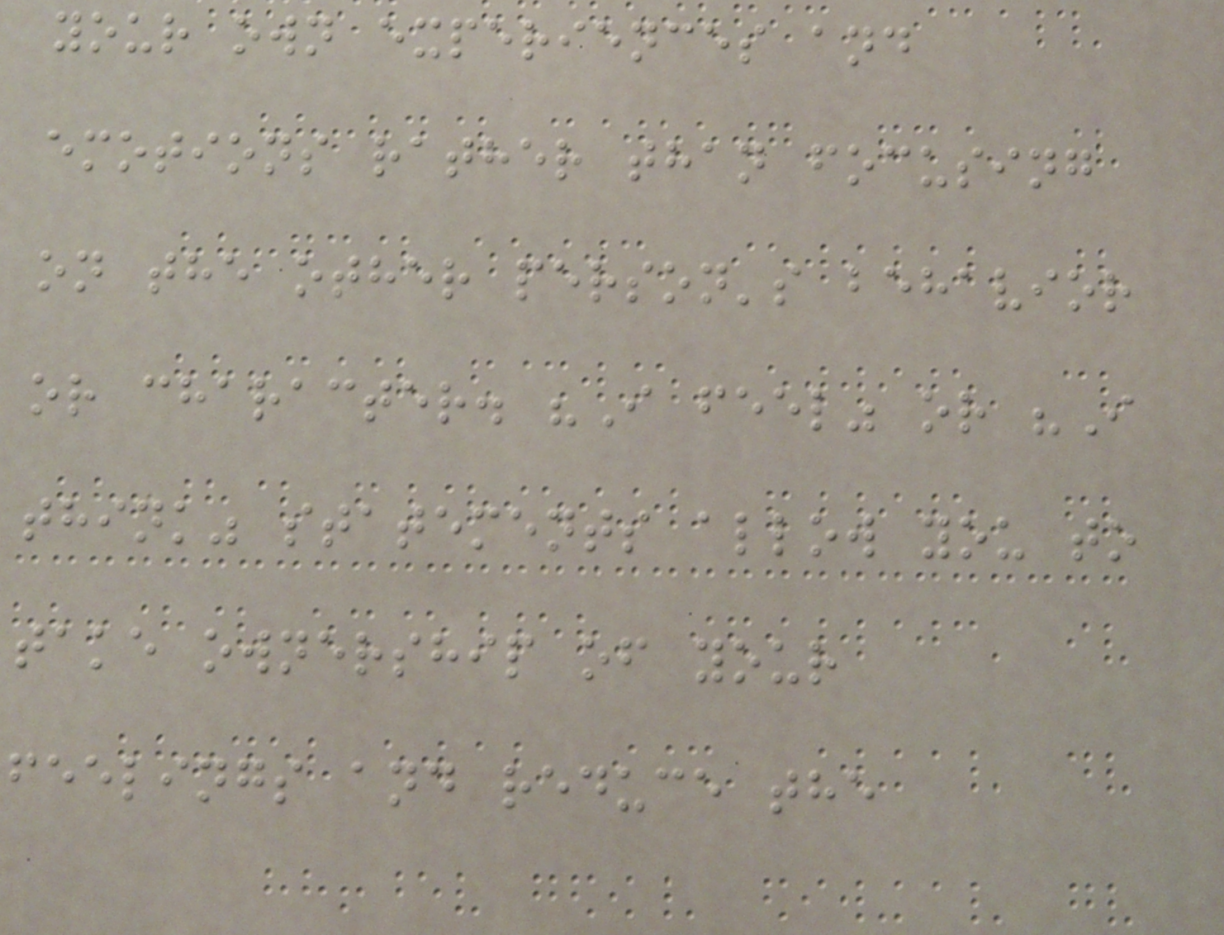your own experiences and
emotions rather than focusing
on the other person's behavior
or character. "I feel" or "I
think" statements allow you to
take ownership of your
feelings and reduce the
